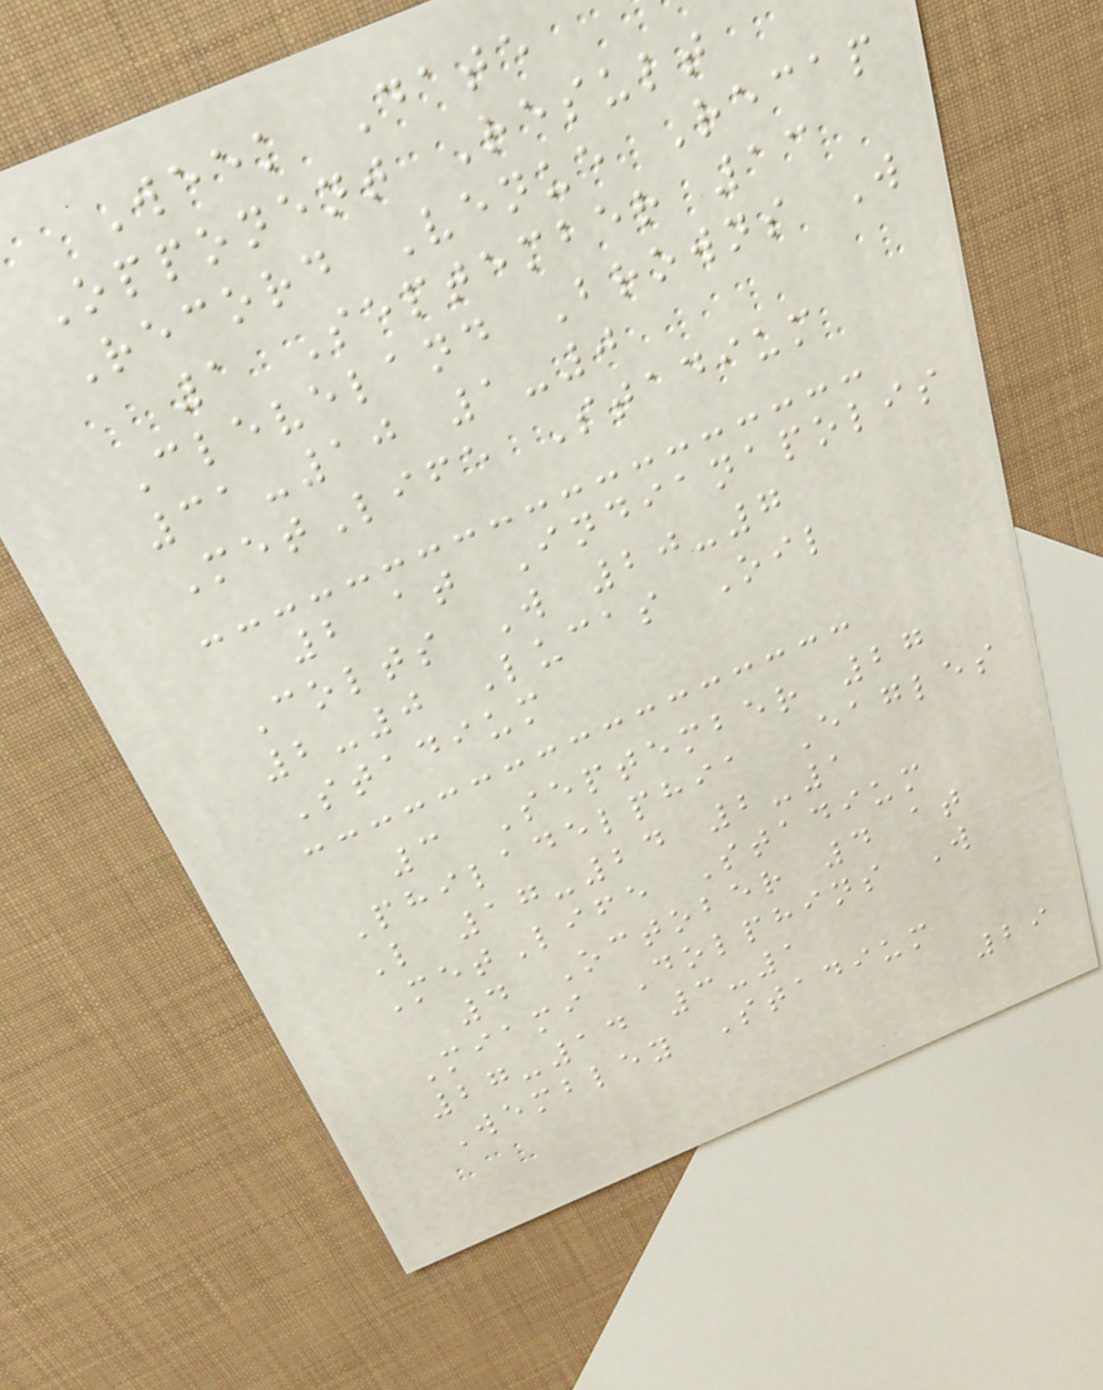Week Date
Opponent Result
Record Venue Recap
1 September 13
Cleveland Browns W
31-10 1-0
MetLife Stadium
2 at Indianapolis
Colts W 20-7
2-0 Lucas Oil
Stadium
3 September 27
Philadelphia Eagles
L 17-24 2-1
MetLife Stadium
4 October 4 at
Miami Dolphins W
27-14 3-1
Wembley Stadium
29
